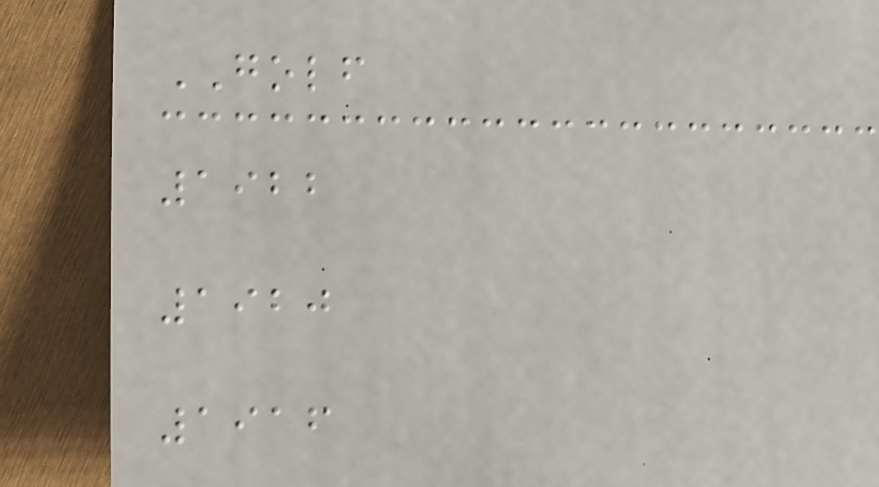GOLF
1922
1920
1916
